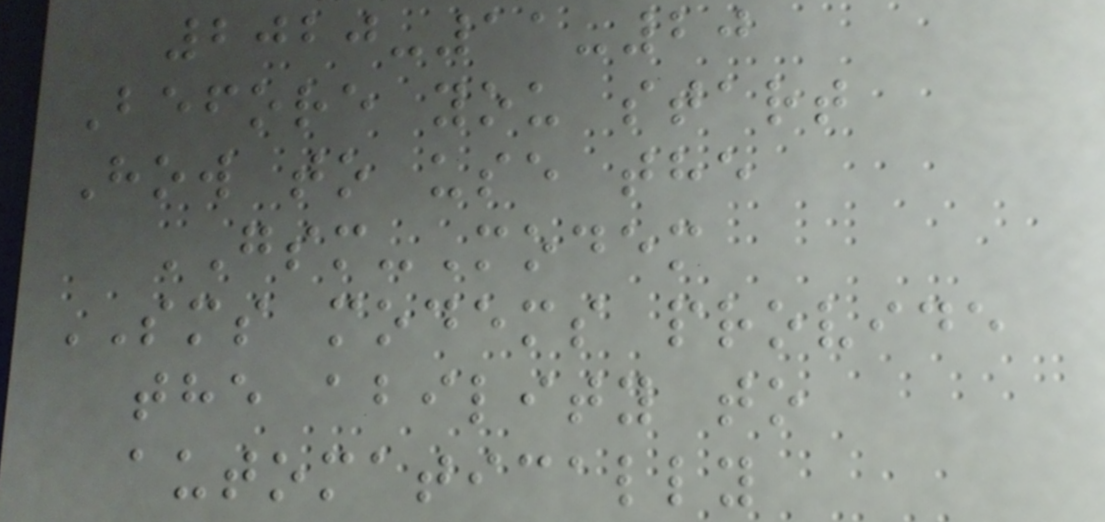2020-11-20
Before you start
How to use the
GSM-Modem
SMS modems provide
the ability to
automatically
